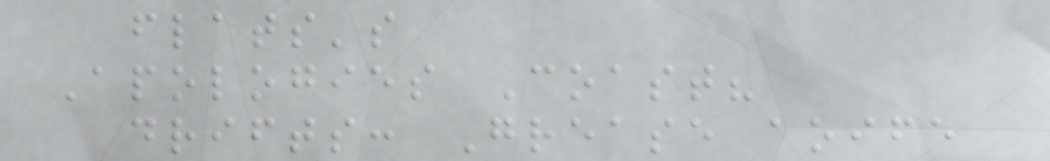flats's
Apologies Coast?
drifts: Grease aoife
